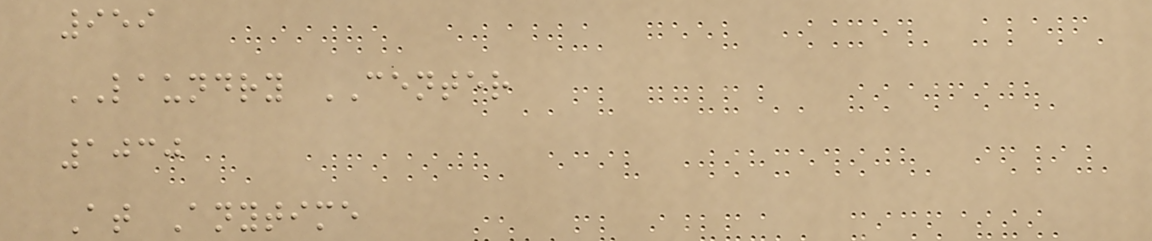959
LAUNDRY CENTER
1030
At Anytime
